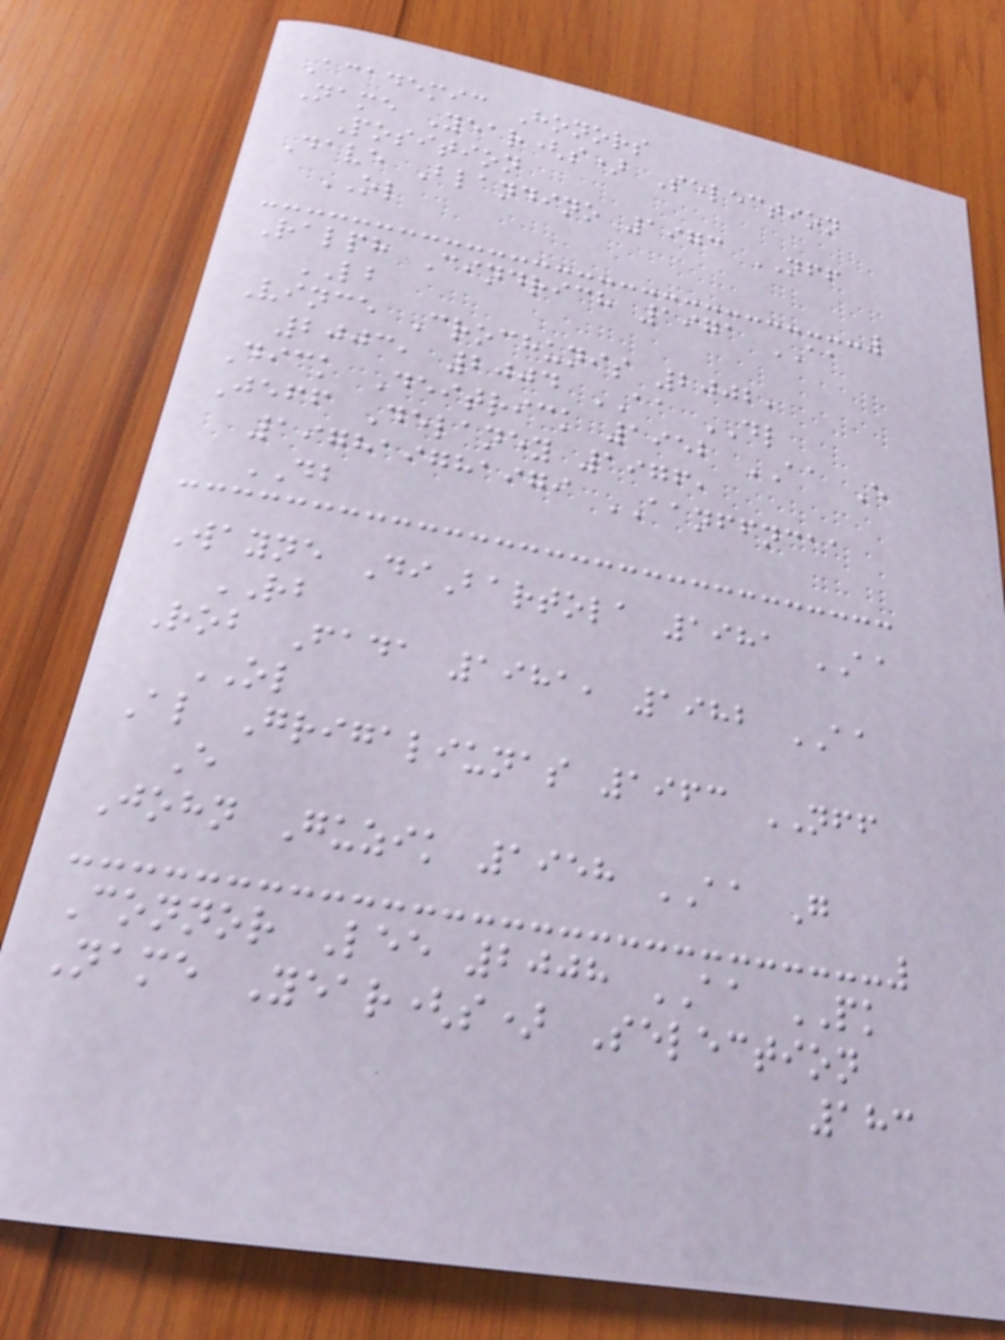Academic Honors
Name Year(s) Selection
Position
Dave Blandino 1973 NFF
OL
Ralph Cindrich 1971 AA
LB
Vince Crochunis 2002,
2003, 2004 AA DL
Dick Deitrick 1952 AA E
Jeff Delaney 1976,
197819781979 AANFFNCAA
DB
Wayne DiBartola 1981 AA
RB
Rob Fada 1981, 1982 AA
OL
Al Grigaliunas 1963 NFF
E
John Guzik 1958 AA G
Connor Lee 2008 AA PK
Name Year(s) Selection
183
